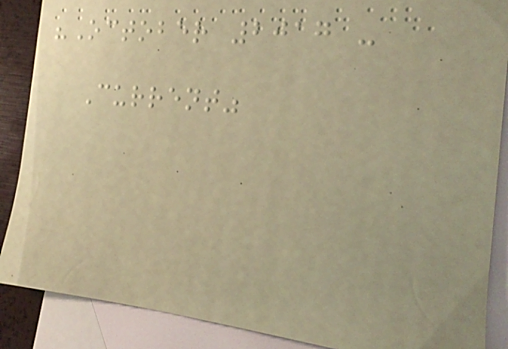"October 2017 -
Current"
